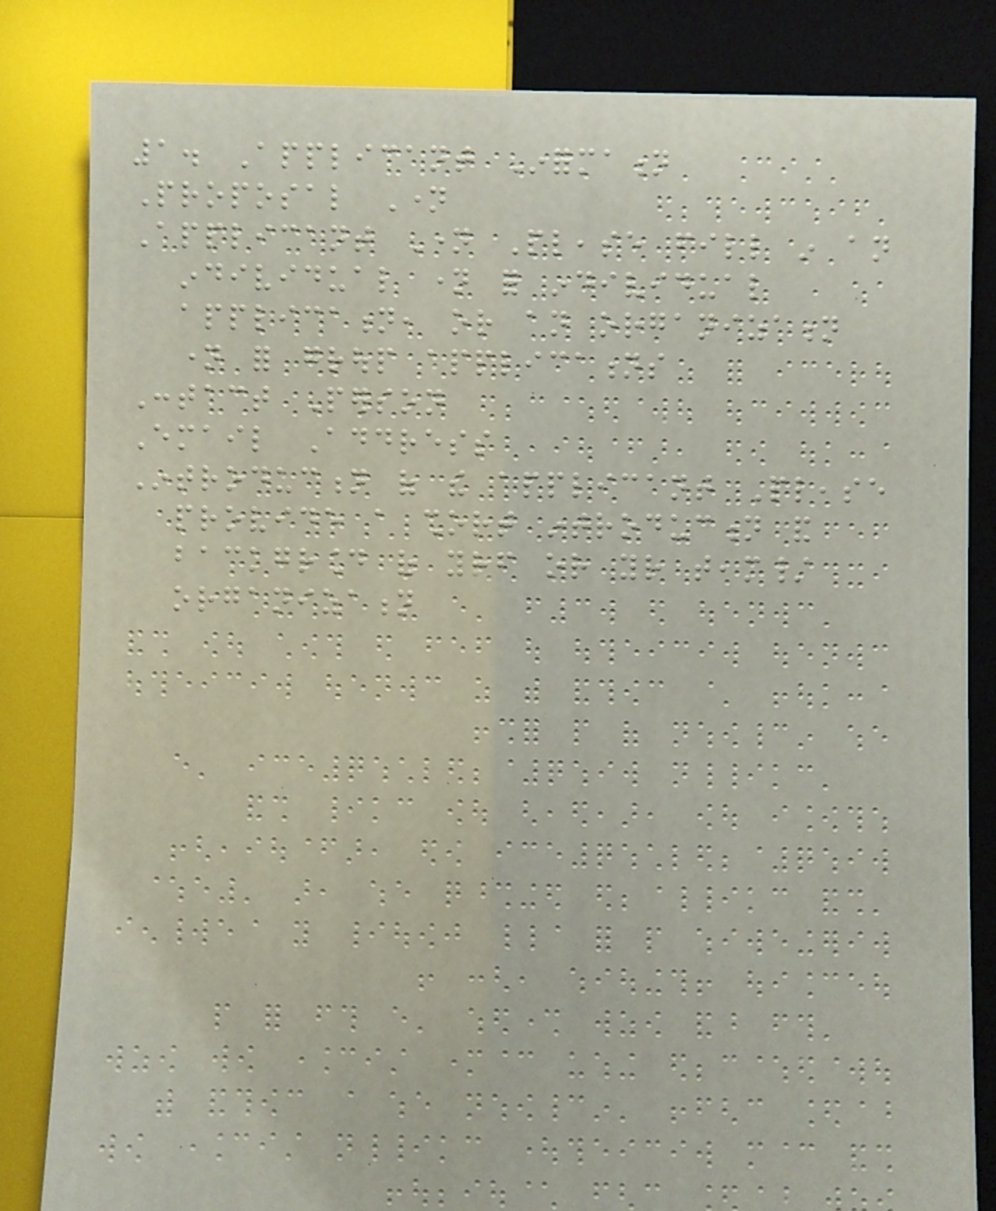1. Applicant Information
Proposal Name
Applicant Name Please fill in an
individual name for individual
application, or an organization
name for group applications
Contact Person
Email Address
Introduction of the applicant Please
provide a short introduction and
background of yourself or your team/
organization
